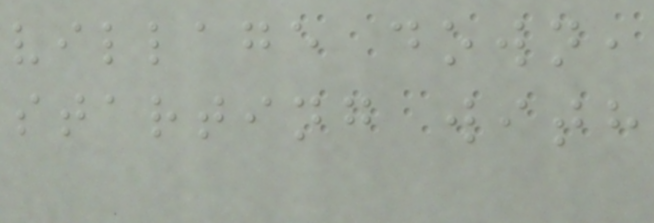village down,
starting with
